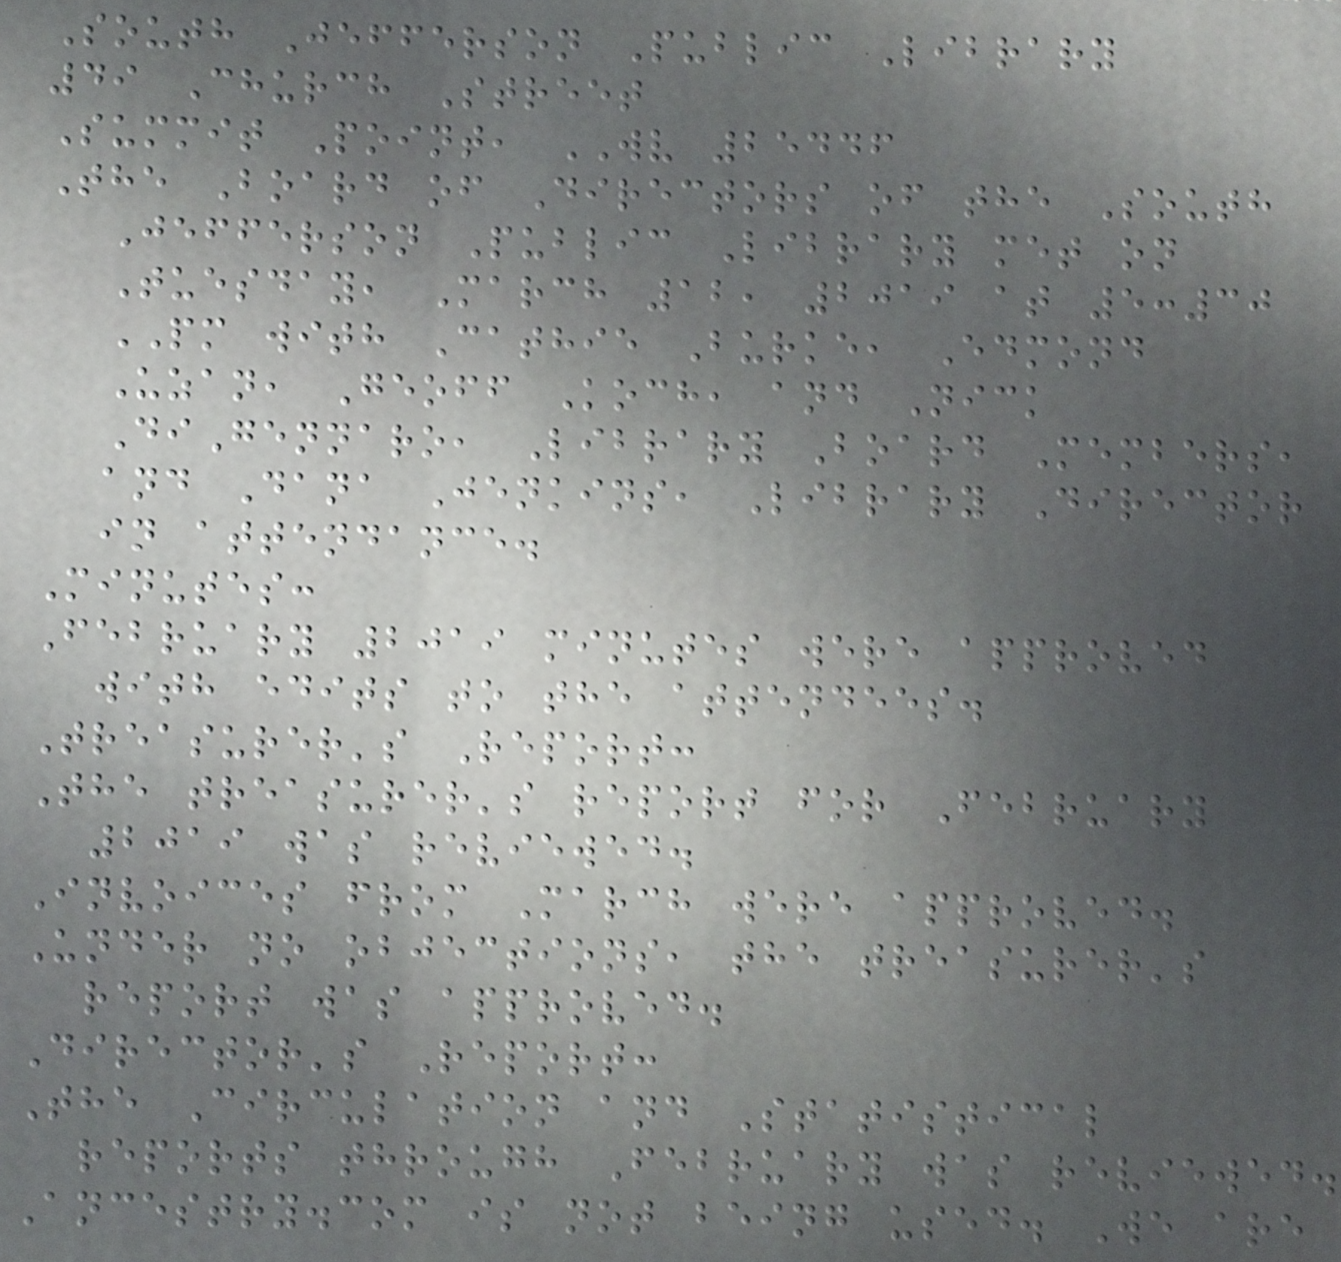South Jefferson Public Library
49 Church Street
Summit Point, WV 25446
The Board of Directors of the South
Jefferson Public Library met on
Tuesday, March 12, 2019 at 5:30
PM with Cathie Burke, Edmond
Uzan, Geoff Koch, and Nick
DiGennaro, Library Board Members,
and Dana Jenkins, Library Director
in attendance.
Minutes:
February 2019 minutes were approved
with edits to the attendees.
Treasurer's Report:
The treasurer's report for February
2019 was reviewed.
Invoices from March were approved.
Under no objections, the treasurer's
report was approved.
Director's Report:
The Circulation and Statistical
reports through February was reviewed.
Ancestry.com is not being used. We are
